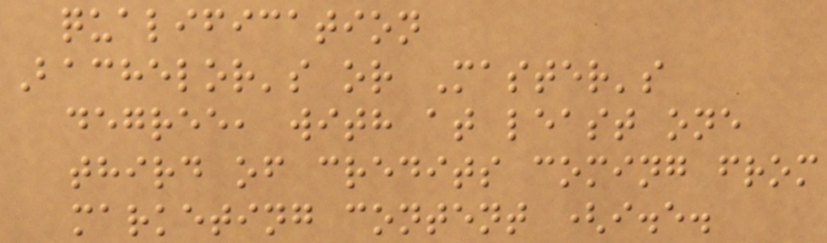qualification
Bachelor's or Master's
degree, with at least one
third of credits coming from
marketing content (i.e.
